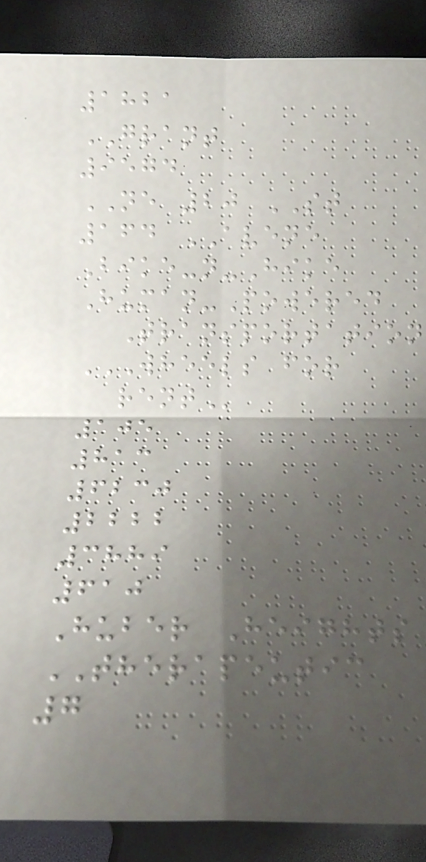1821
GRANT
9574
NE 20 ST
164 AVENE
Bike-n-Hike
Human-Powered
Transportation
WHEELS FOR
RENT
105
813
6230
2222
3889
610
Huber Heights
THERAPEUTIC
7
